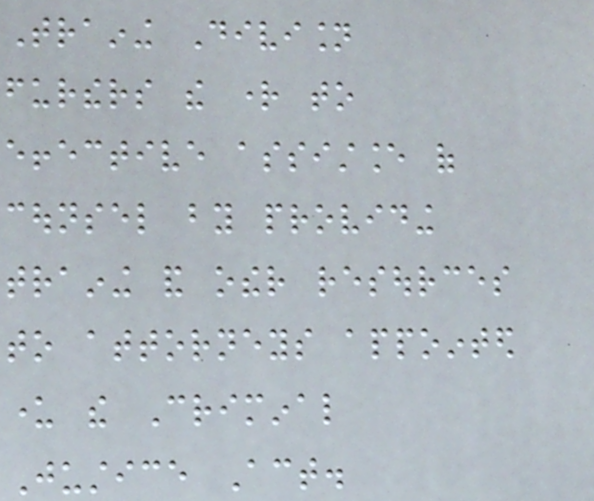Training Division
furthers the right to
effective assistance of
counsel by providing
training and other resources
to attorneys appointed
under the Criminal
Justice Act.
